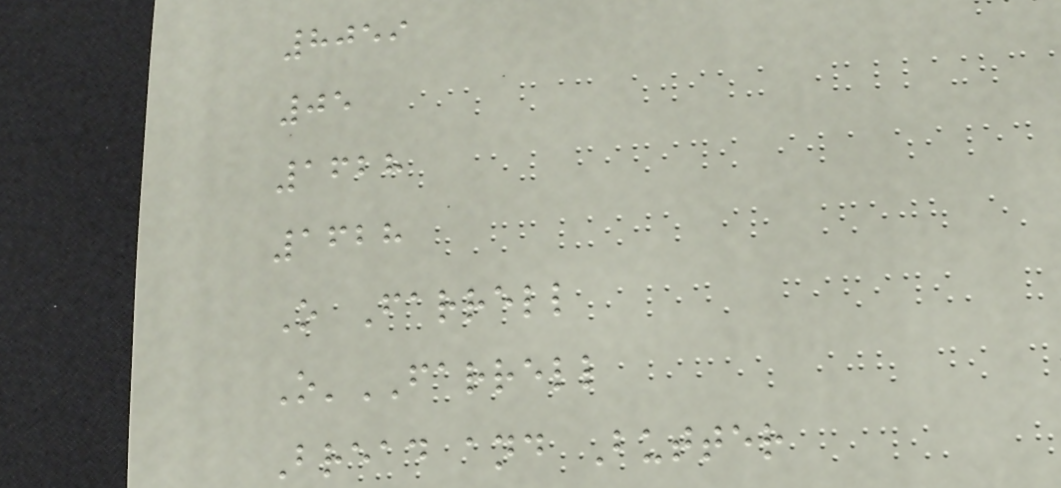8059
05
1628
1628
O Farrell
O'FARRELL
Bread and Butter
